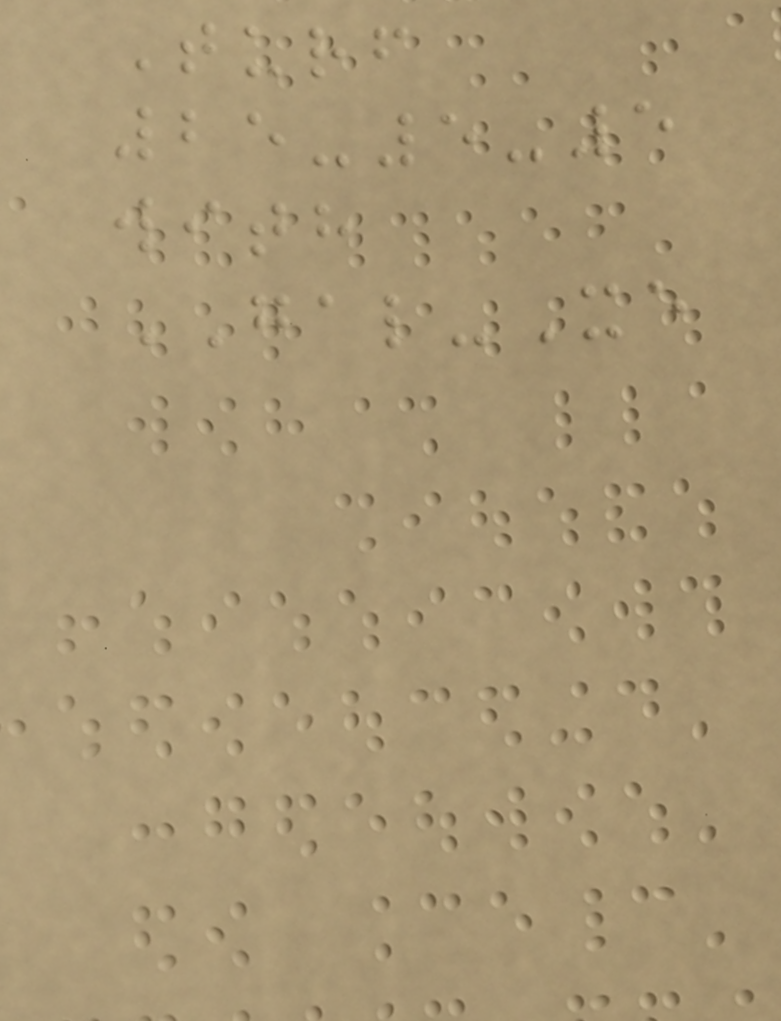Turf
25-5-5
with
GAL-Xe
